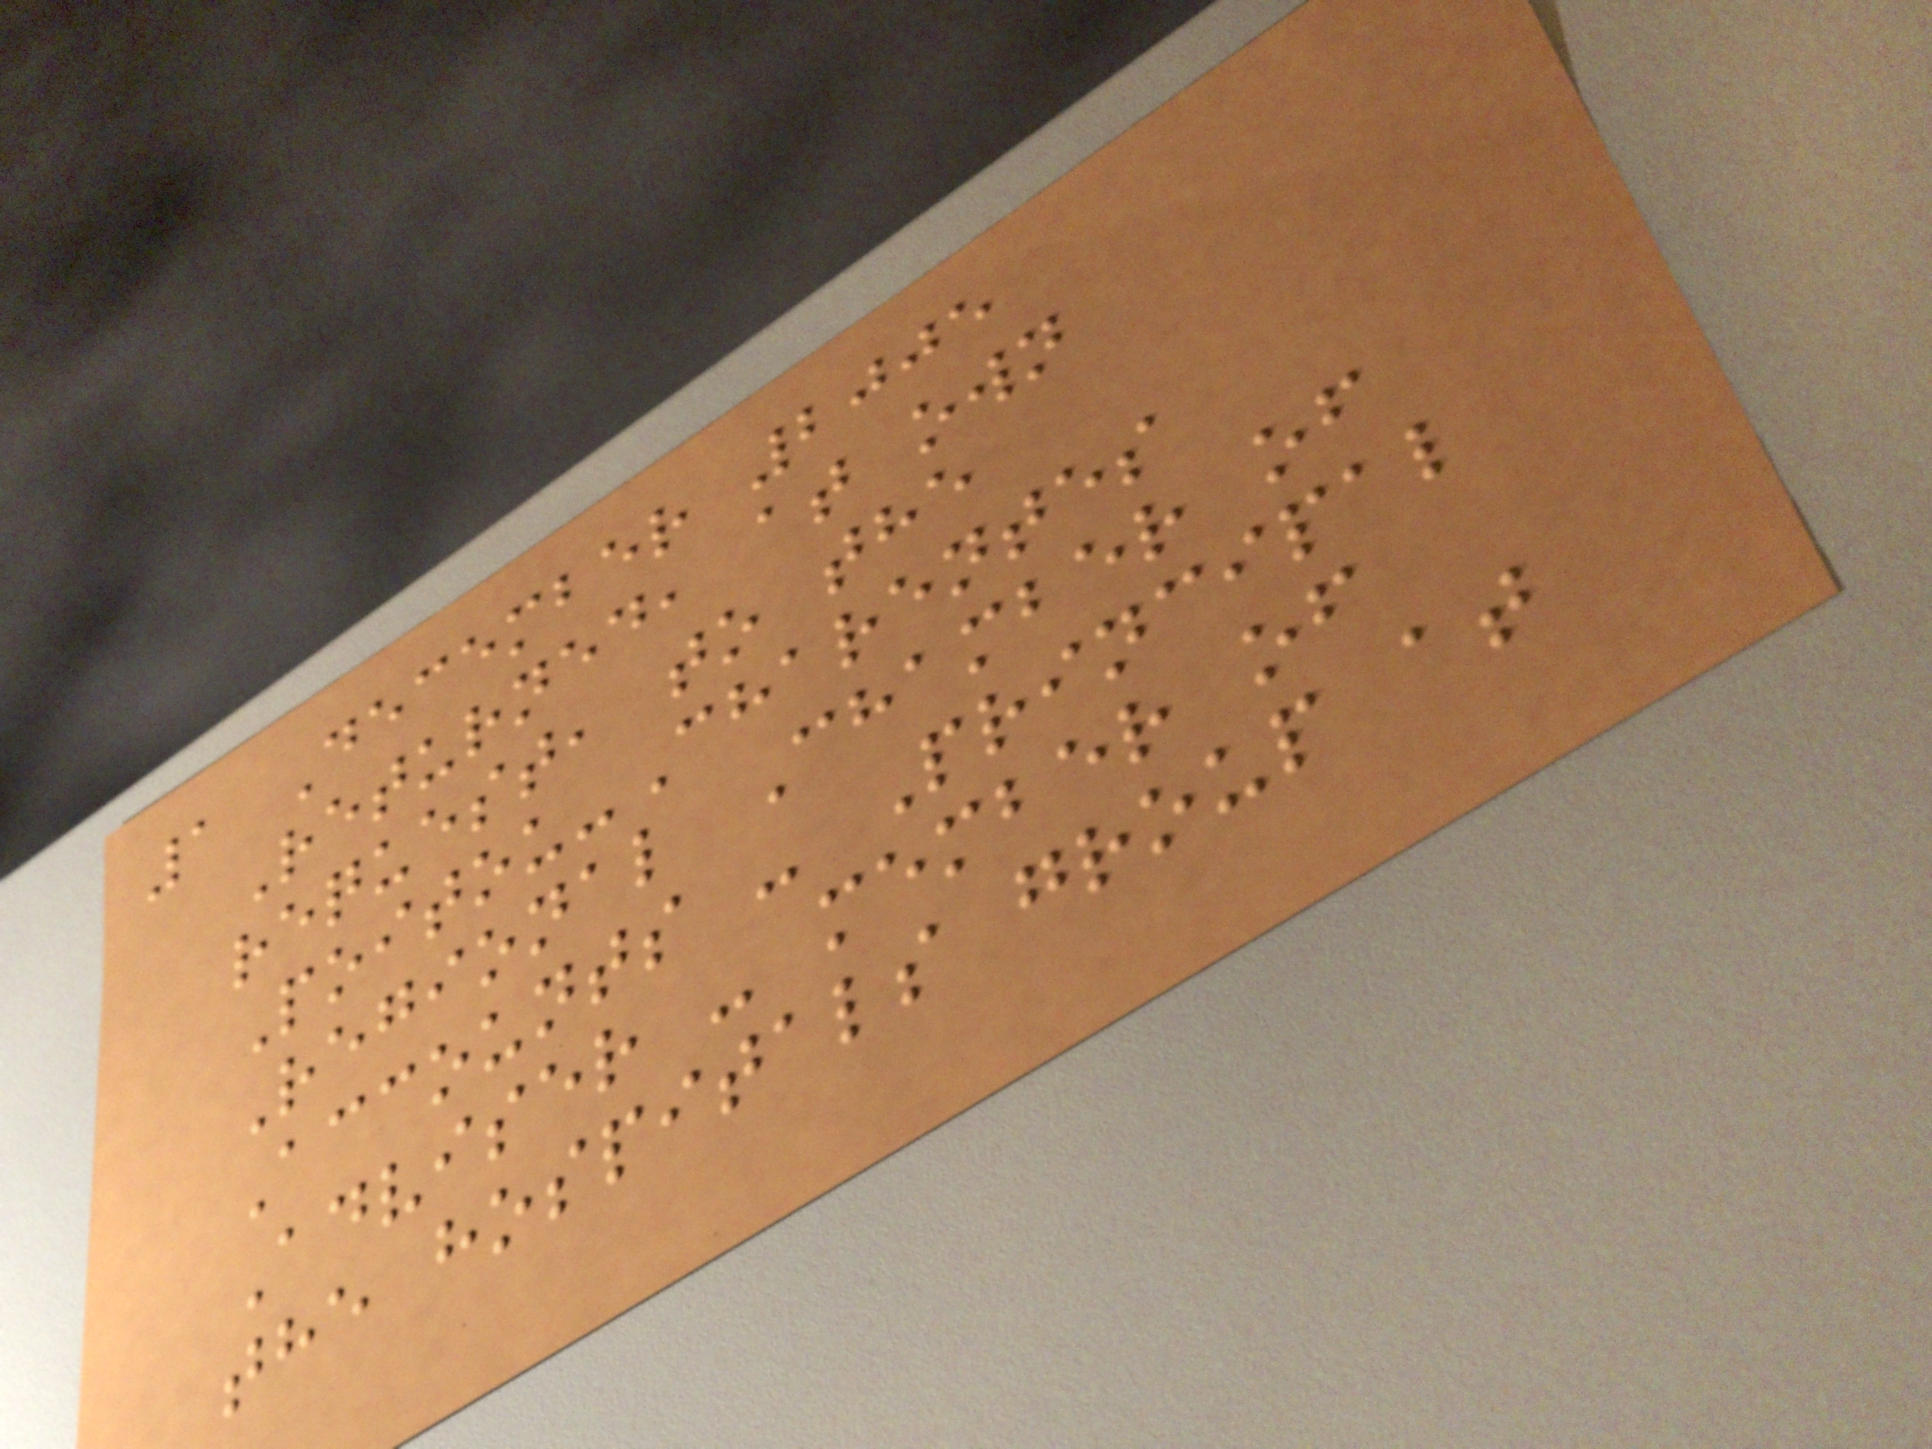1 December 2005
Returned, at own
request, to the
Poitou-Charentes
Regional Chamber of
Accounts - Principal
Adviser - member of
the hospitals group at
